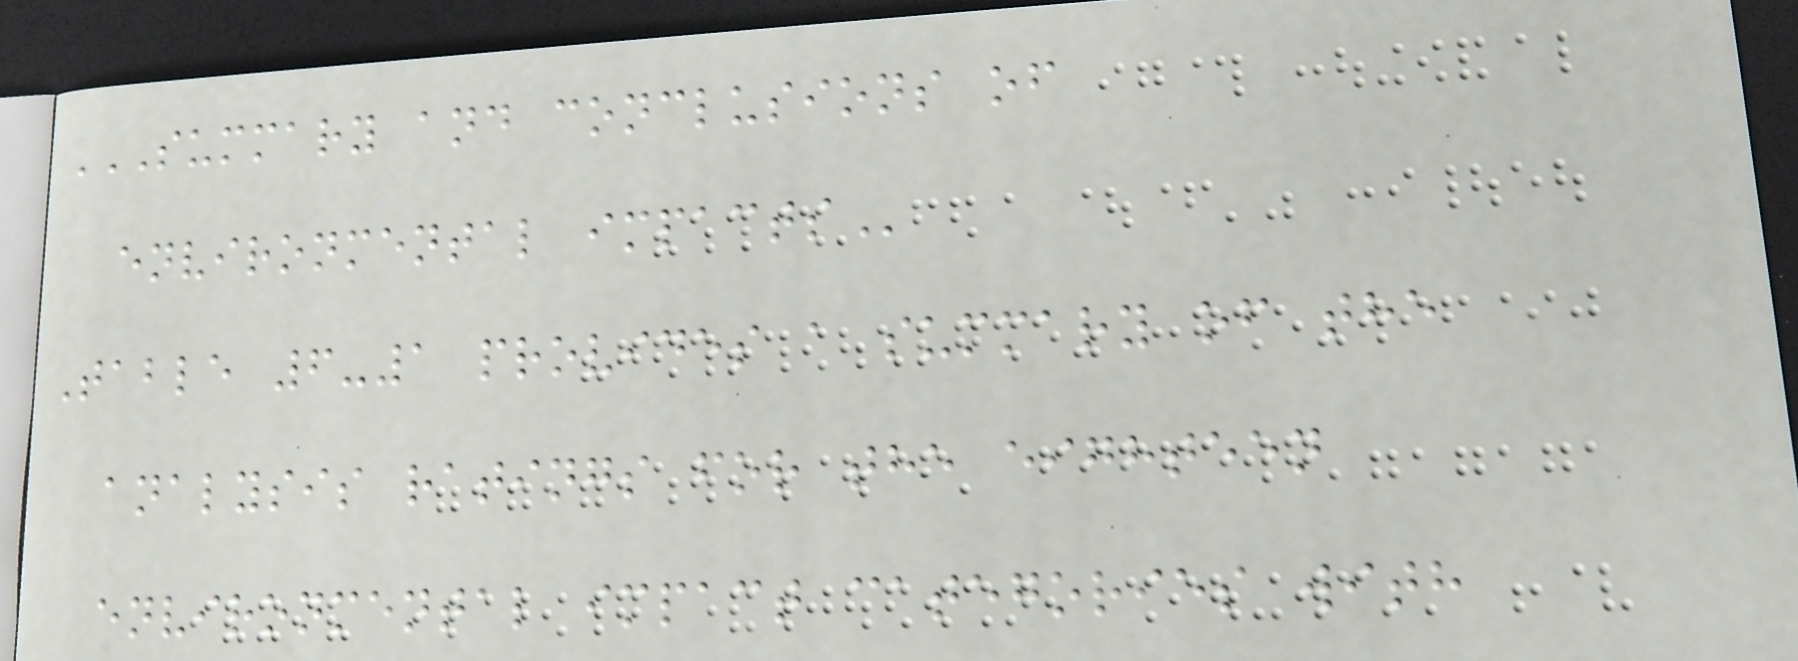SUMMARY AND CONCLUSIONS OF
ENVIRONMENTAL IMPACTS
Table 6-1 provides a summary of the
analysis ratings for the eighteen
environmental impact categories with
